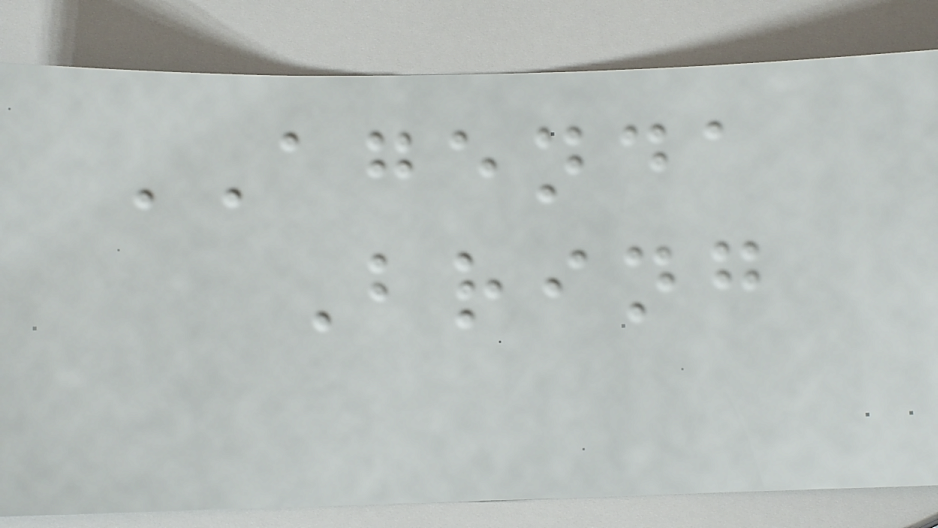AGENDA
Bring
